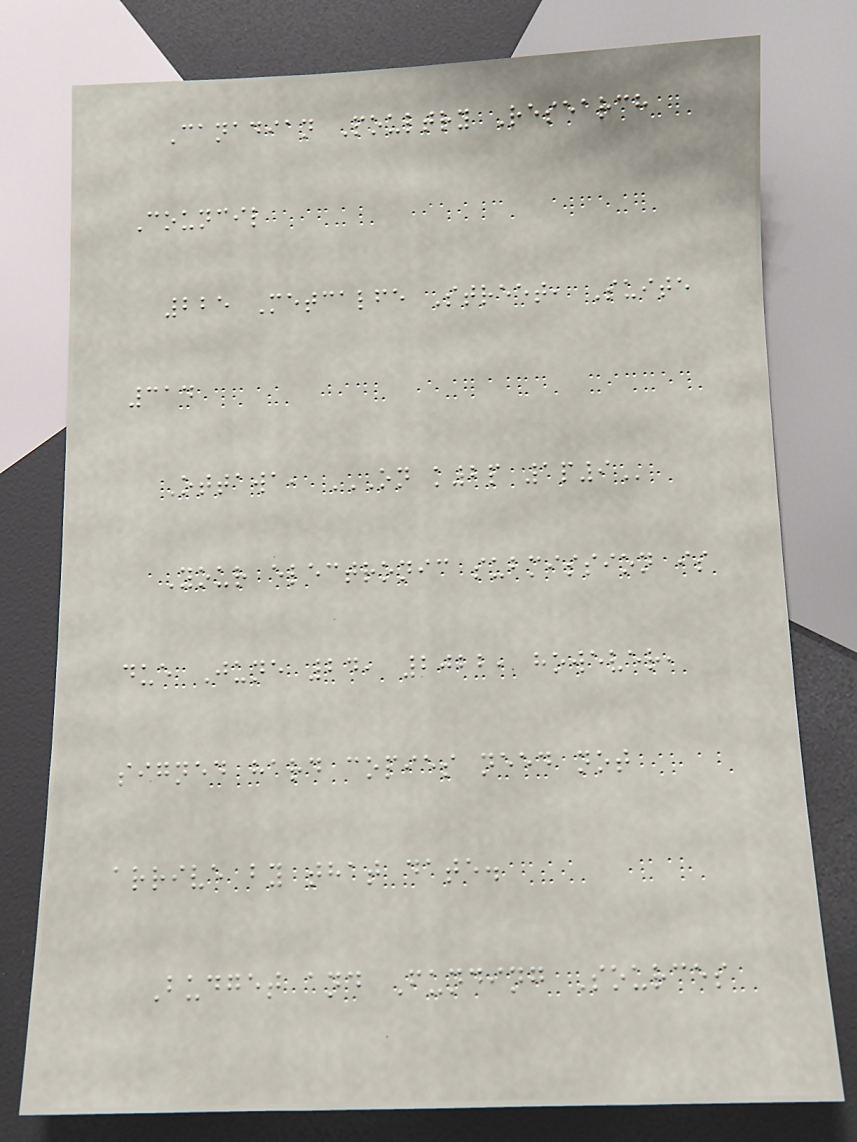Canadian Poultry Research
Council
225 Metcalfe Street, Suite
314
Ottawa, ON K2P 1P9
Your electronic submission is
due June 24, 2022, however,
signed hard copies need not
arrive by that date.
Budget and Funding Sources
